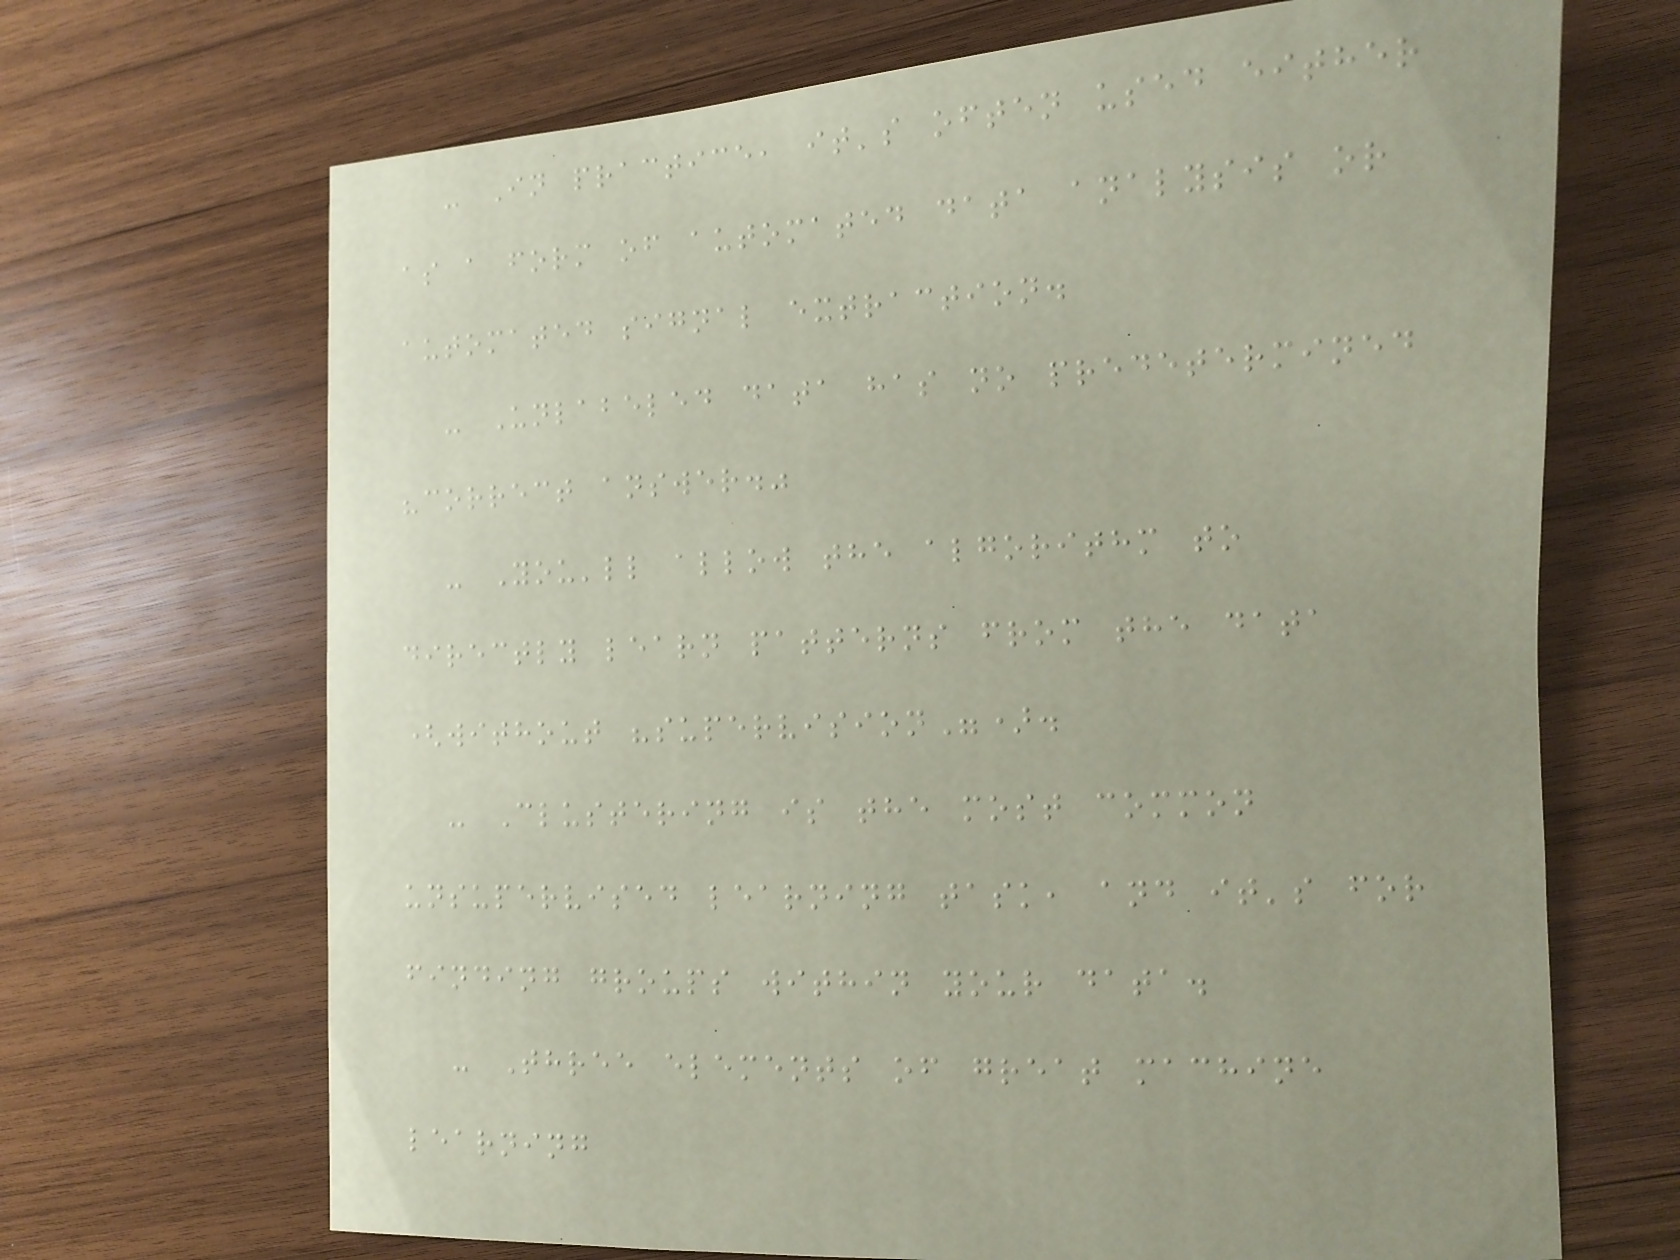- In practice, it's often used either
as a form of automated data analysis or
automated signal extraction.
- Unlabeled data has no predetermined
"correct answer."
- You'll allow the algorithm to
directly learn patterns from the data
(without "supervision").
- Clustering is the most common
unsupervised learning task, and it's for
finding groups within your data.
- Three elements of great machine
learning
